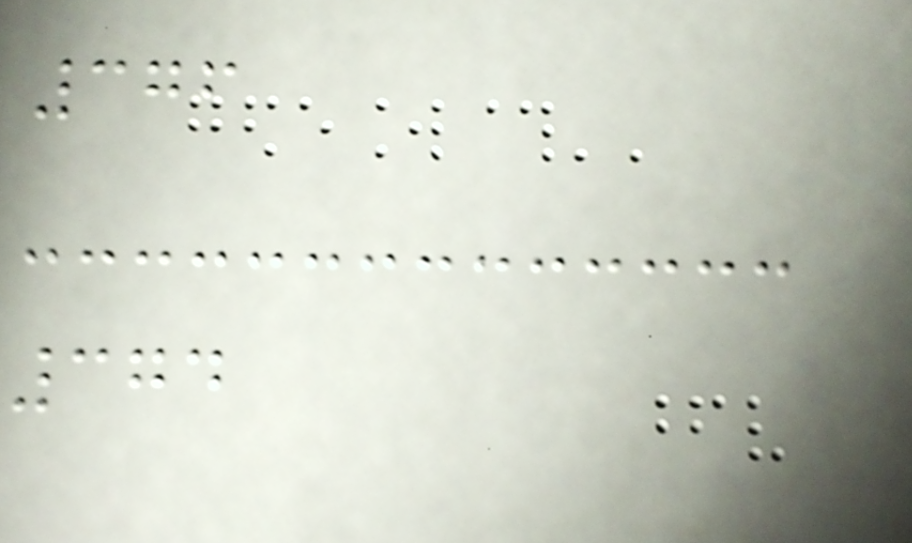376
374
